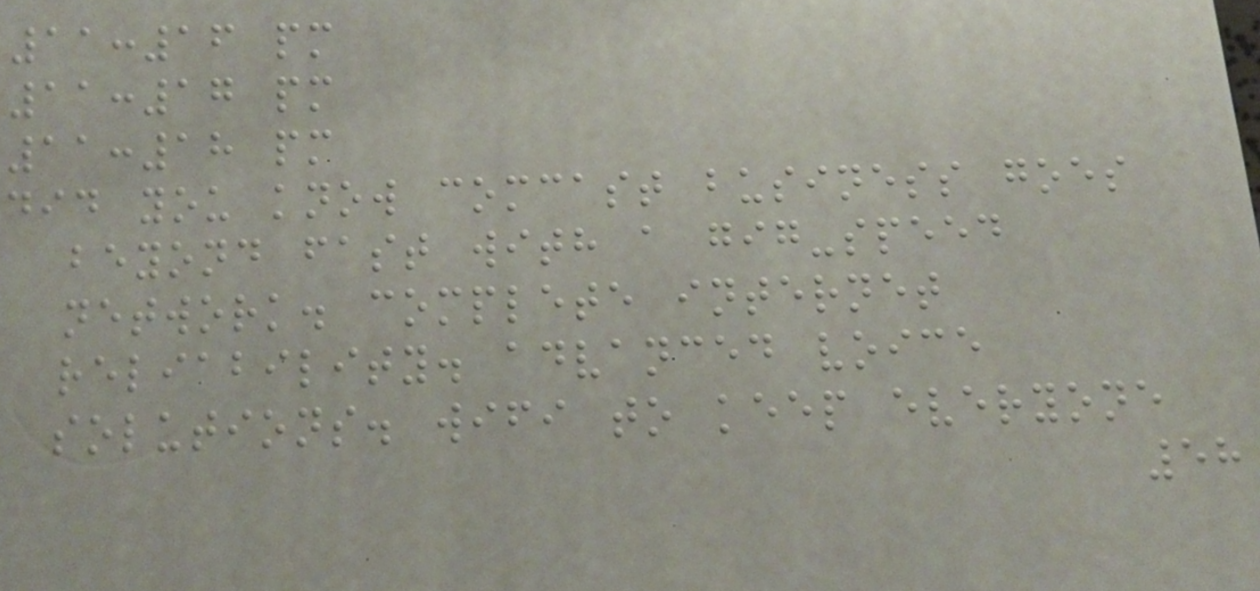11:16 pm
11:17 pm
11:18 pm
did you know comcast business goes
beyond fast with a gig-speed
network. complete internet
reliability. advanced voice
solutions. wifi to keep everyone
58
